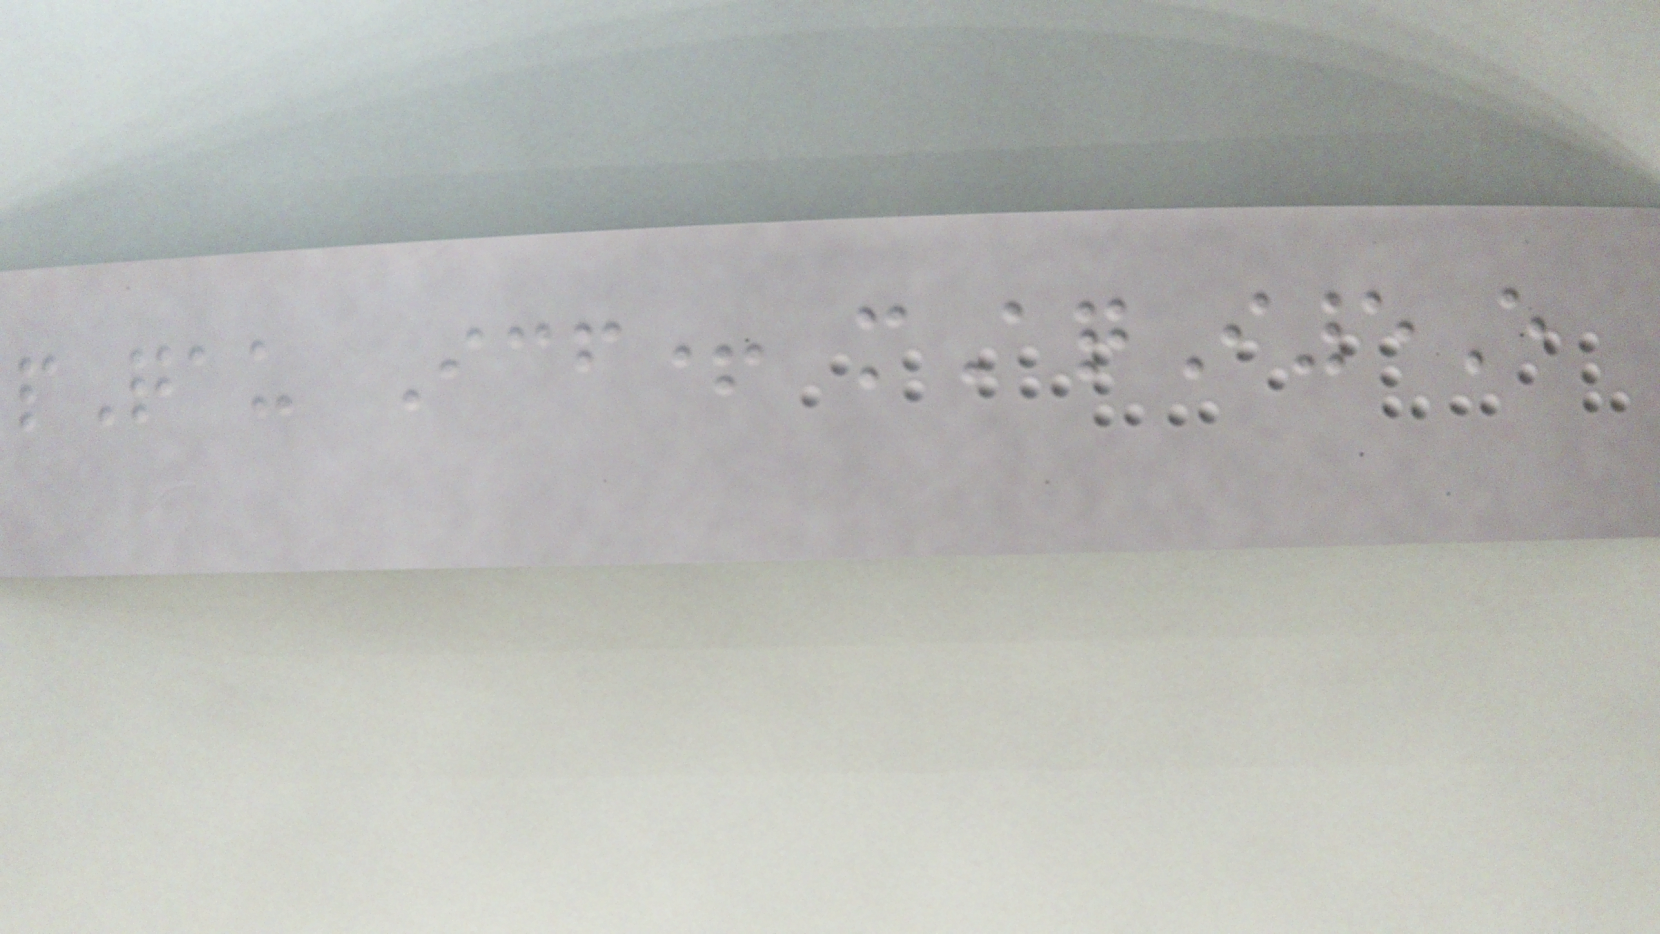pQau Icf+ mAqI5E
